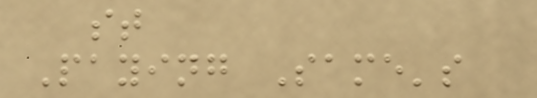st
Paying Same's
